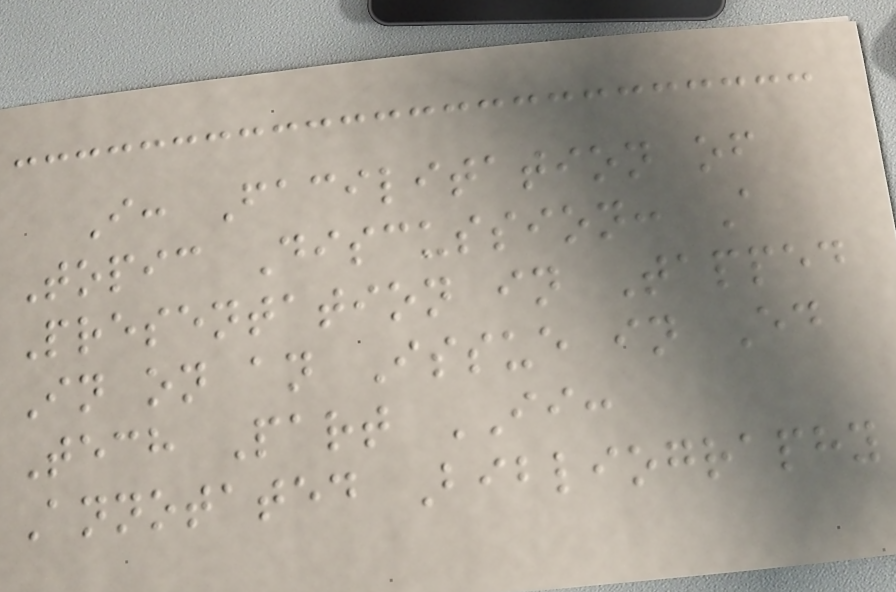I: Facilitation of
Topic Discussion: A
Presentation in Tapped
In on an Issue in Ed
Tech Part II:
Annotated Bibliography
